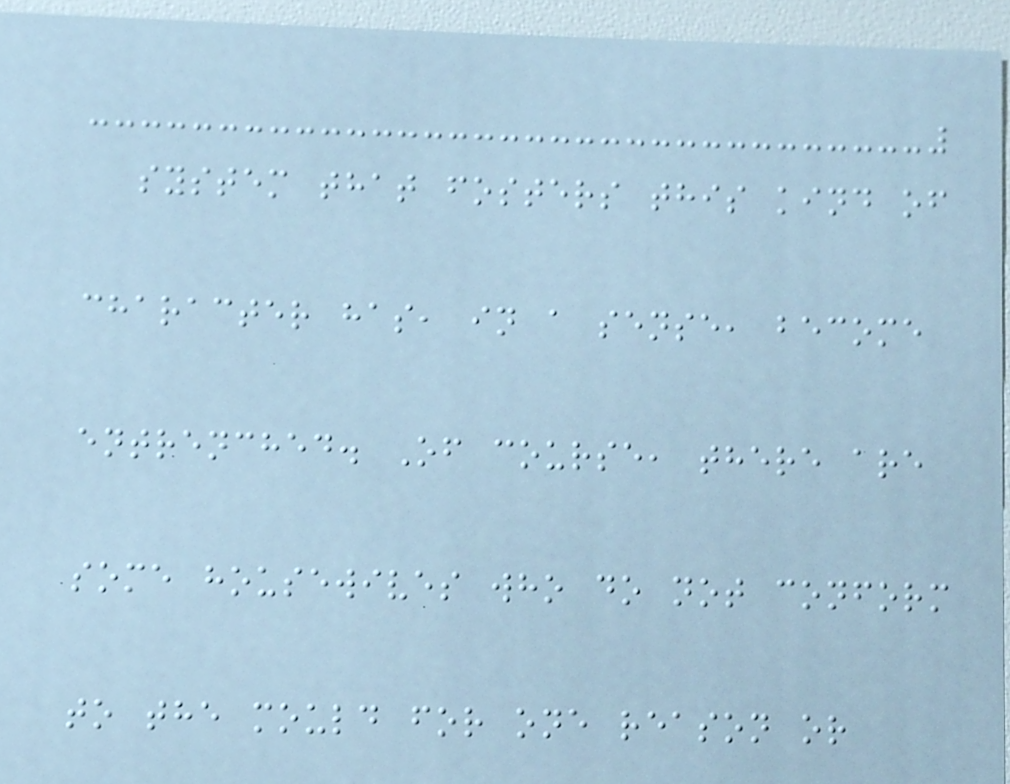system that fosters this kind of
character has, in a sense, become
entrenched. Of course, there are
some housewives who do not conform
to the mould for one reason or
